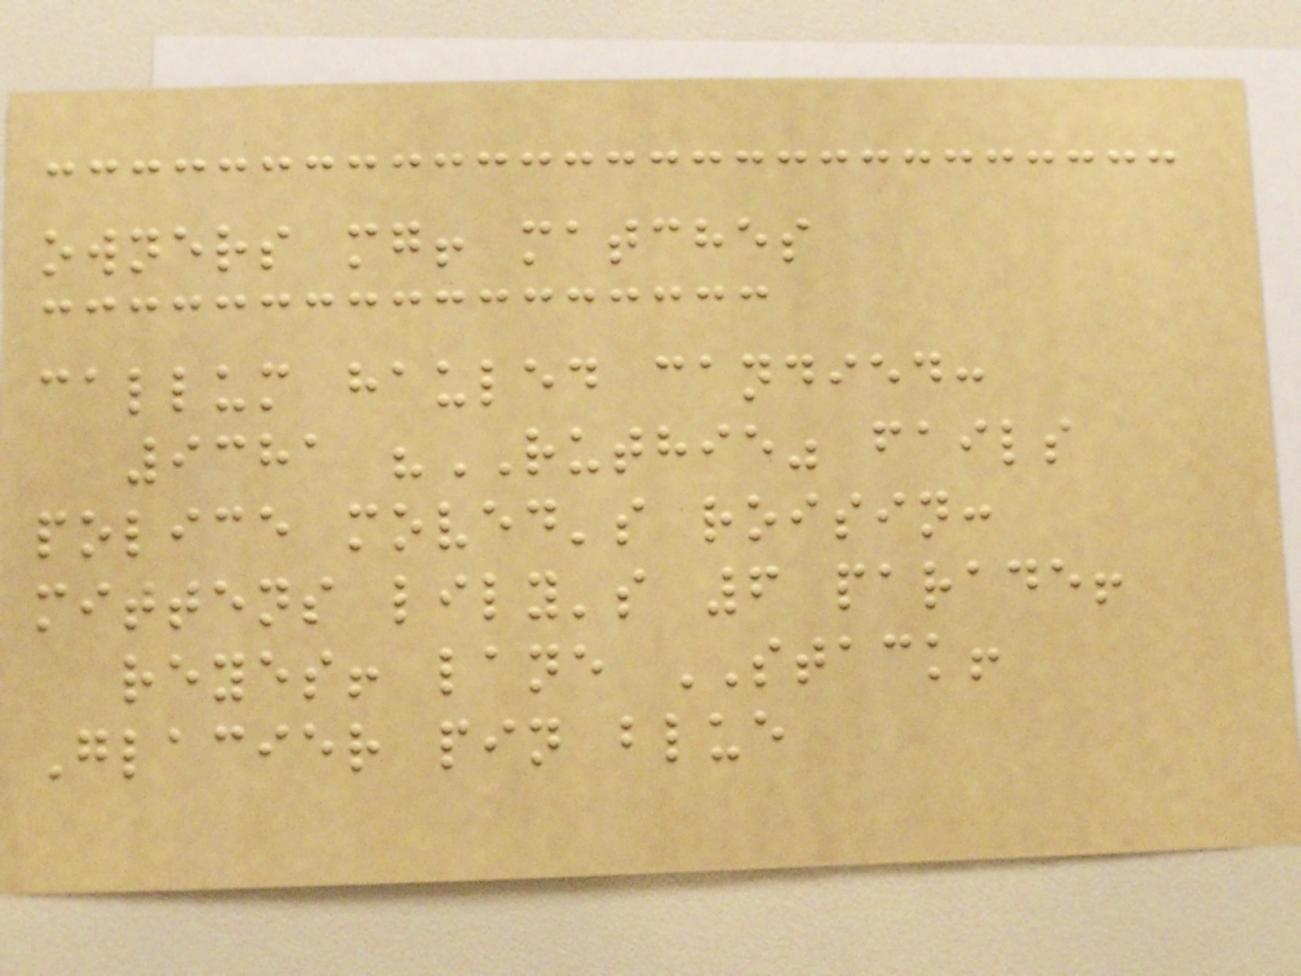owners mg! matches
callum hauled candied:
9381 "RUTHIE" fails
police moved's roisin:
mittens lily's 6 parade!
reyes! lane STACK!
Glacier pin blue
